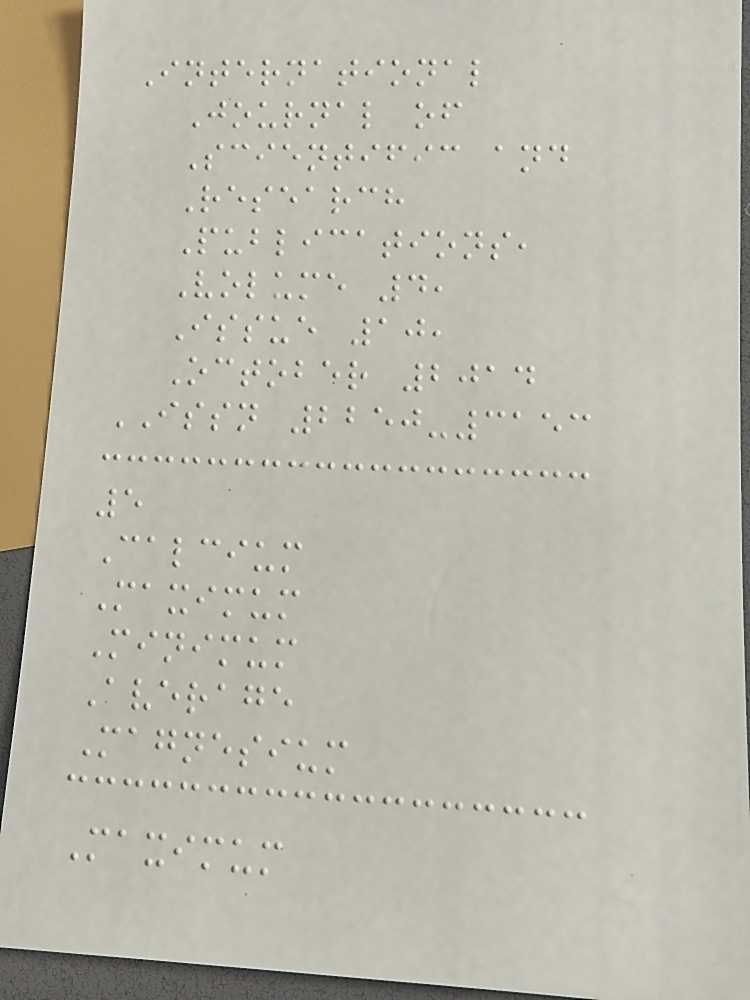International
Journal of
Scientific and
Research
Publications,
Volume 4,
Issue 10,
October 2014
ISSN 2250-3153
5
Calcium
Maximum
Minimum
Average
Magnesium
Maximum
